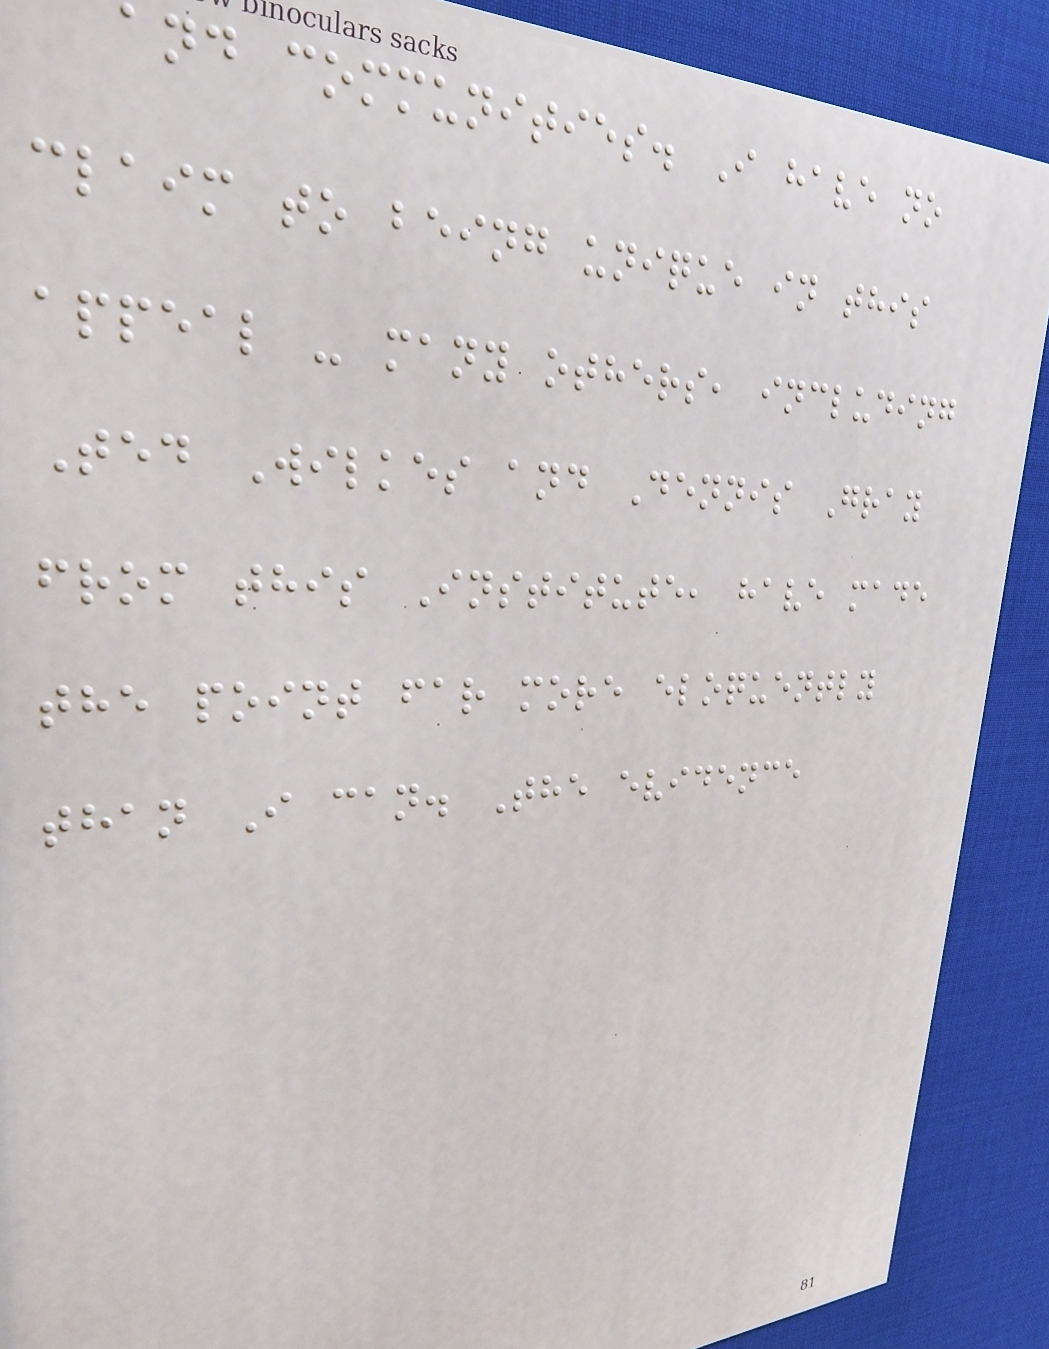and communities. I have no
claim to being unique in this
appeal - many others, including
Ted Wilkes and Dennis Gray
from this Institute, have made
the point far more eloquently
than I can. The evidence
